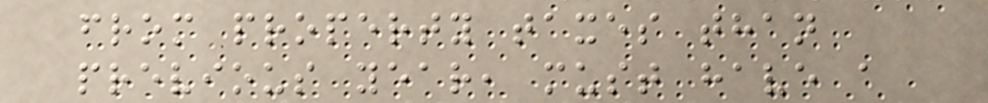from property taxes than
previous year, must have a
